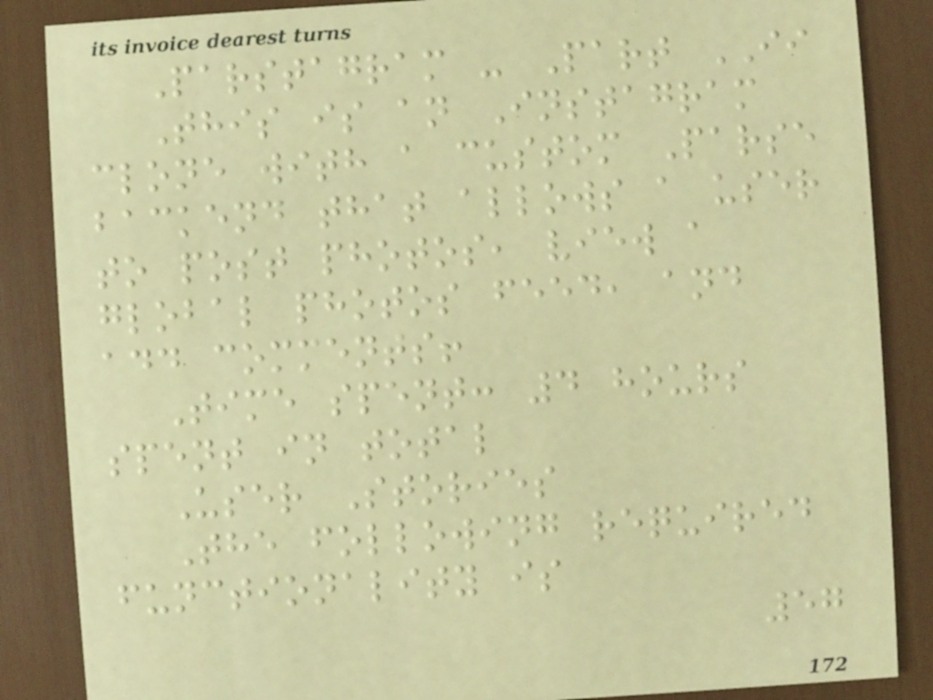Parstagram - Part II
This is an Instagram
clone with a custom Parse
backend that allows a user
to post photos, view a
global photos feed, and
add comments!
Time spent: 4 hours
spent in total
User Stories
The following required
functionality is
57
